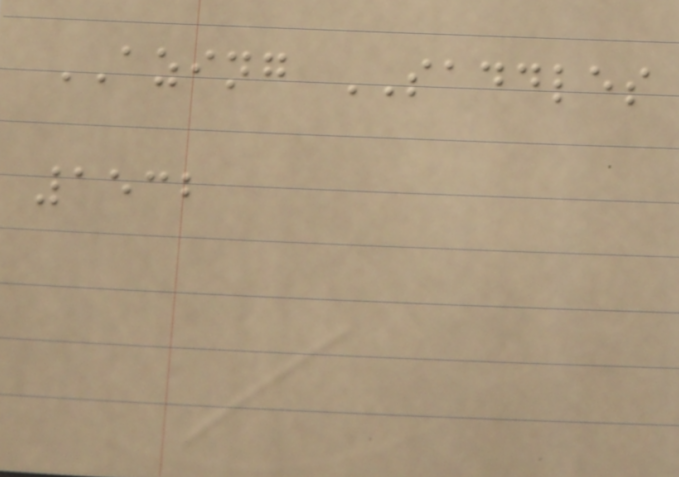AZING SADDLES
1532
